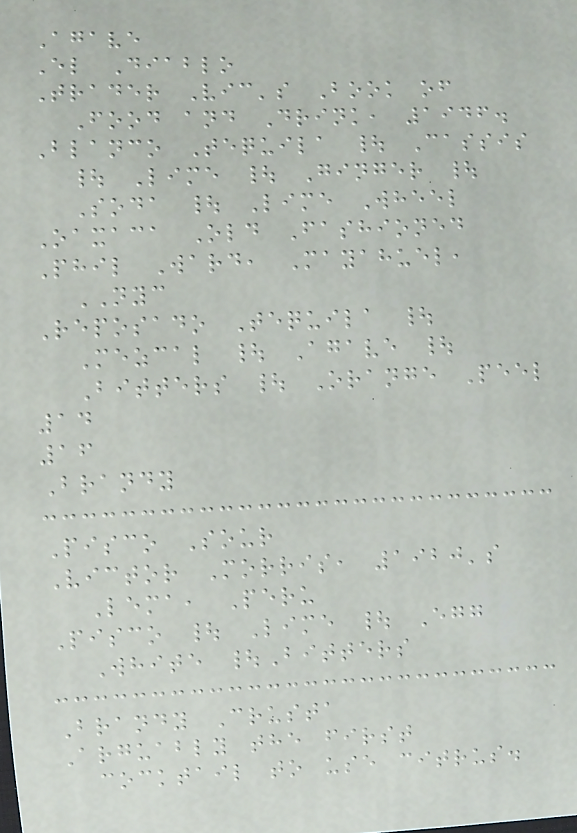Agave
El Diablo
Trader Vic's Book of
Food and Drink, 1946.
Blanco Tequila | Cassis
| Lime | Ginger |
Soda | Lime Wheel
Oaxaca Old Fashioned
Phil Ward, Mayahuel,
NYC
Reposado Tequila |
Mezcal | Agave |
Bitters | Orange Peel
14
16
Brandy
Pisco Sour
Victor Morris, 1920's
Lema, Peru
Pisco | Lime | Egg
White |Bitters
Brandy Crusta
Arguably the first
cocktail to use citrus.
